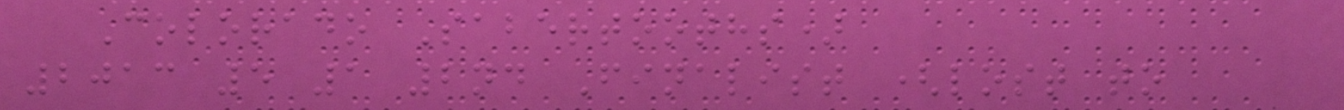Colorado Sabertooths)
2013 5 1 2nd Finalist (lost to
